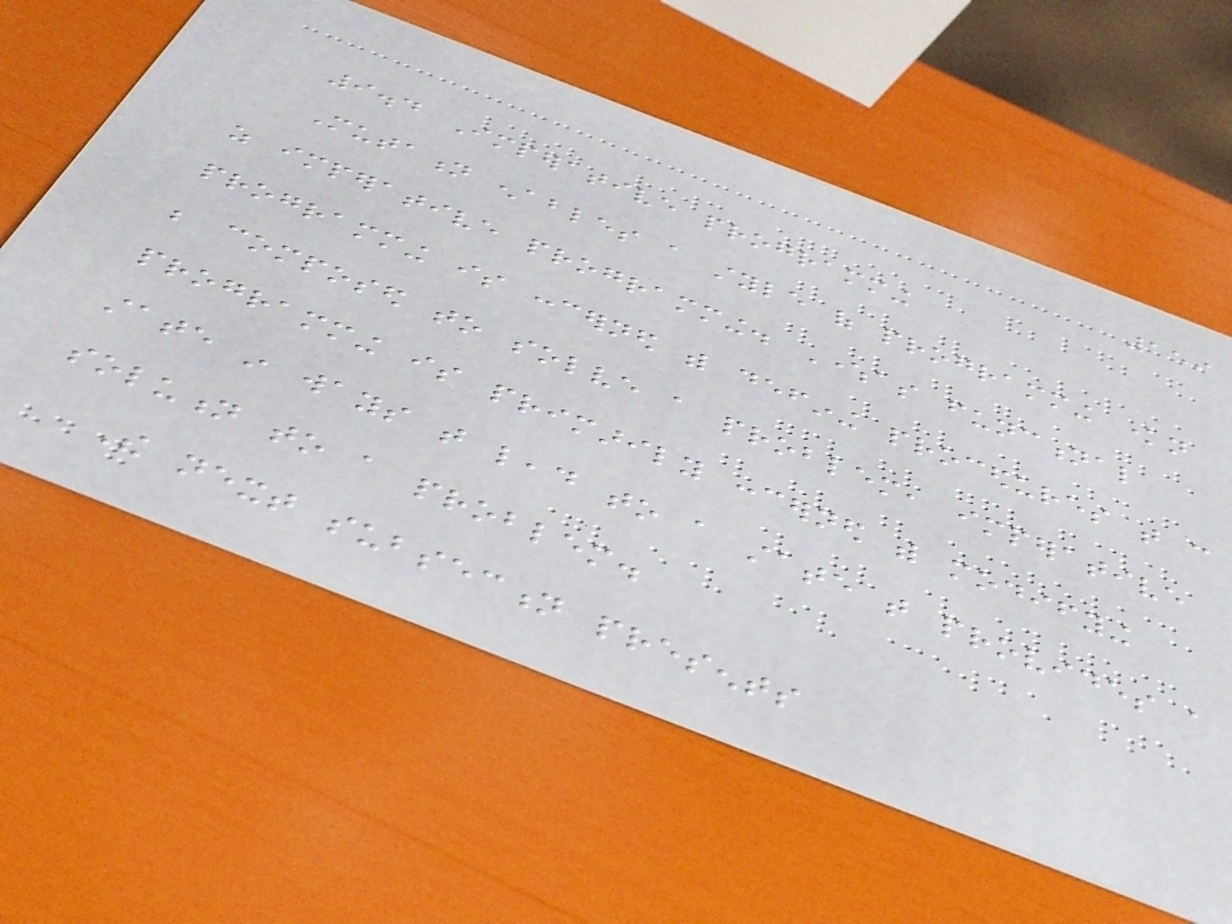159
9.4 Imperative programming
Mutation enables a style of programming known
as imperative programming. Whereas functional
programming is concerned with defining procedures that can
be composed to solve a problem, imperative
programming is primarily concerned with modifying
state in ways that lead to a state that provides a
solution to a problem.
The next subsection presents
